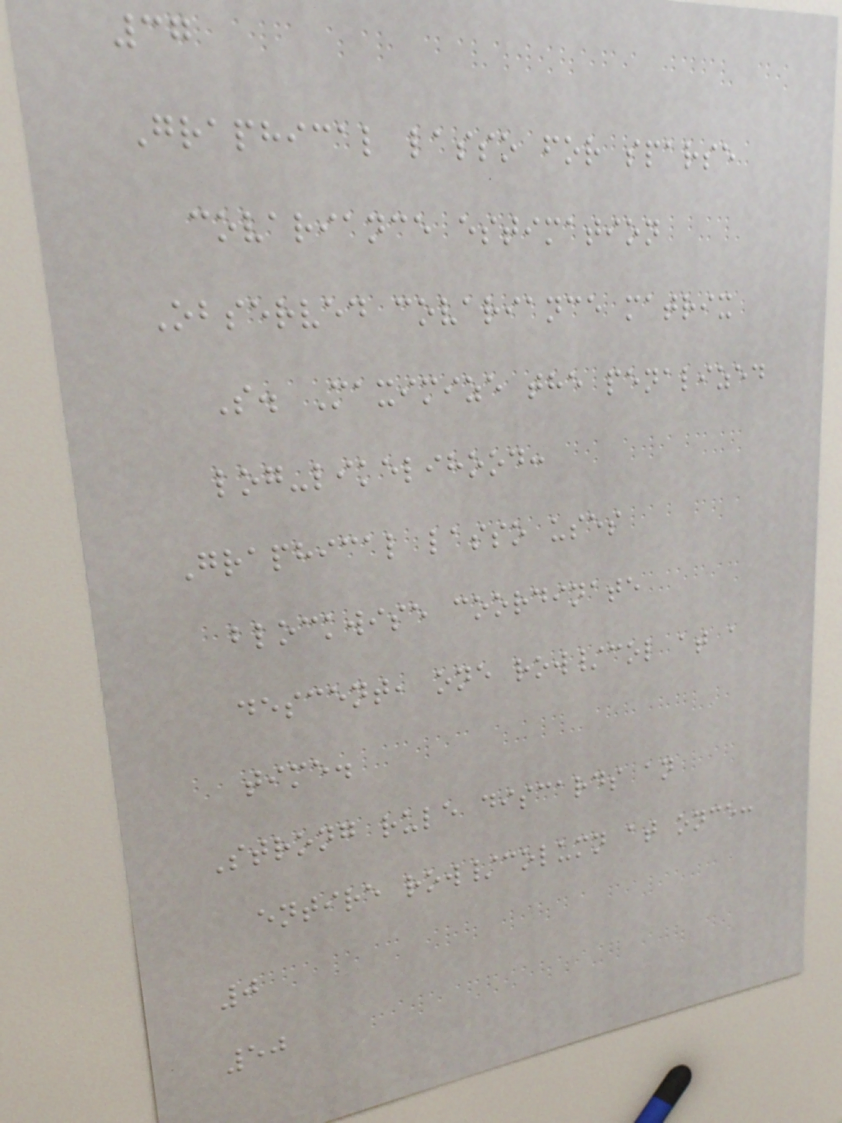37
Graphical lasso for sparse
covariance estimation
Observed covariance matrix
S. Maximize the penalized
log-likelihood:
Graphical lasso uses
blockwise coordinate
descent, one row/col at a
time.
Strong rule discards an
entire row/column at once:
0
50
